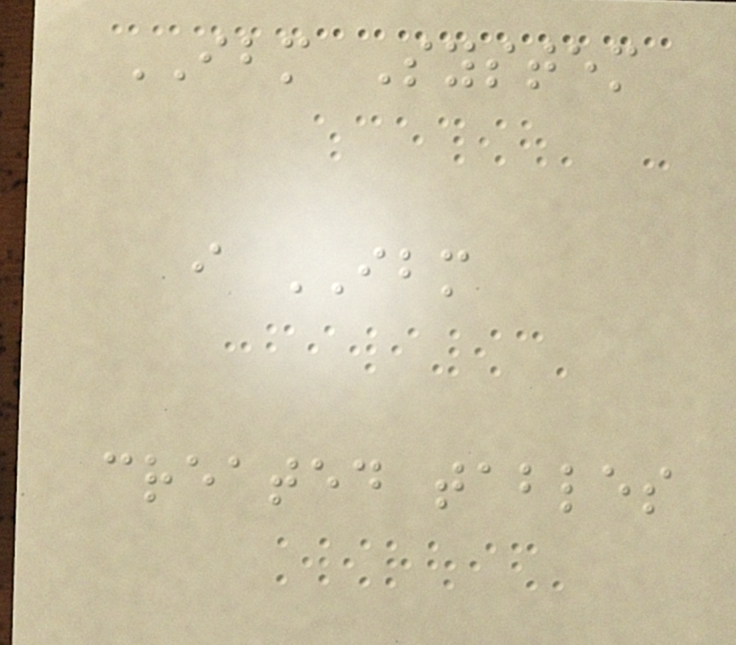IBM System
i IBM
created tables
